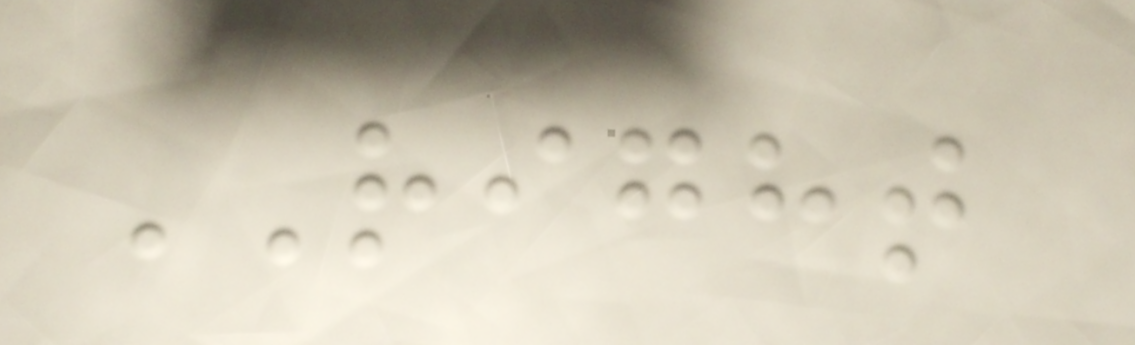RIGHT
